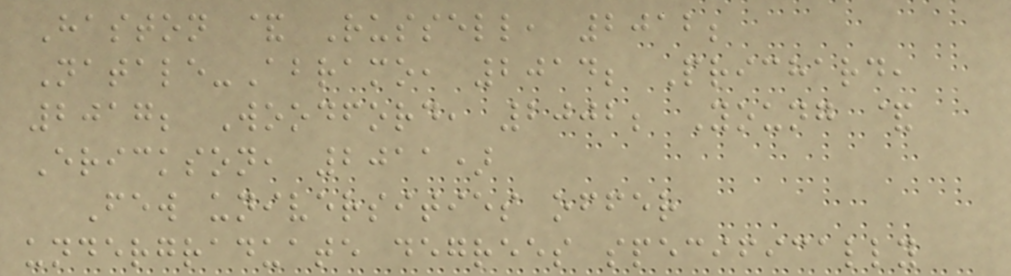Haston & Russell, 2012;
Natale-Abramo, 2014; Prichard,
2017; Woodford, 2002; Young &
Erickson, 2011)
Few universities offer
undergraduate degrees specifically
